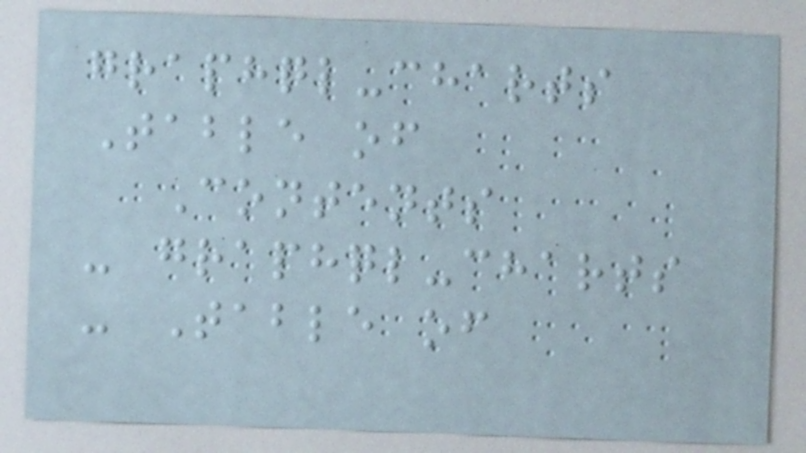graphql-charts
Table of
Contents
- graphql-charts
- Table of
